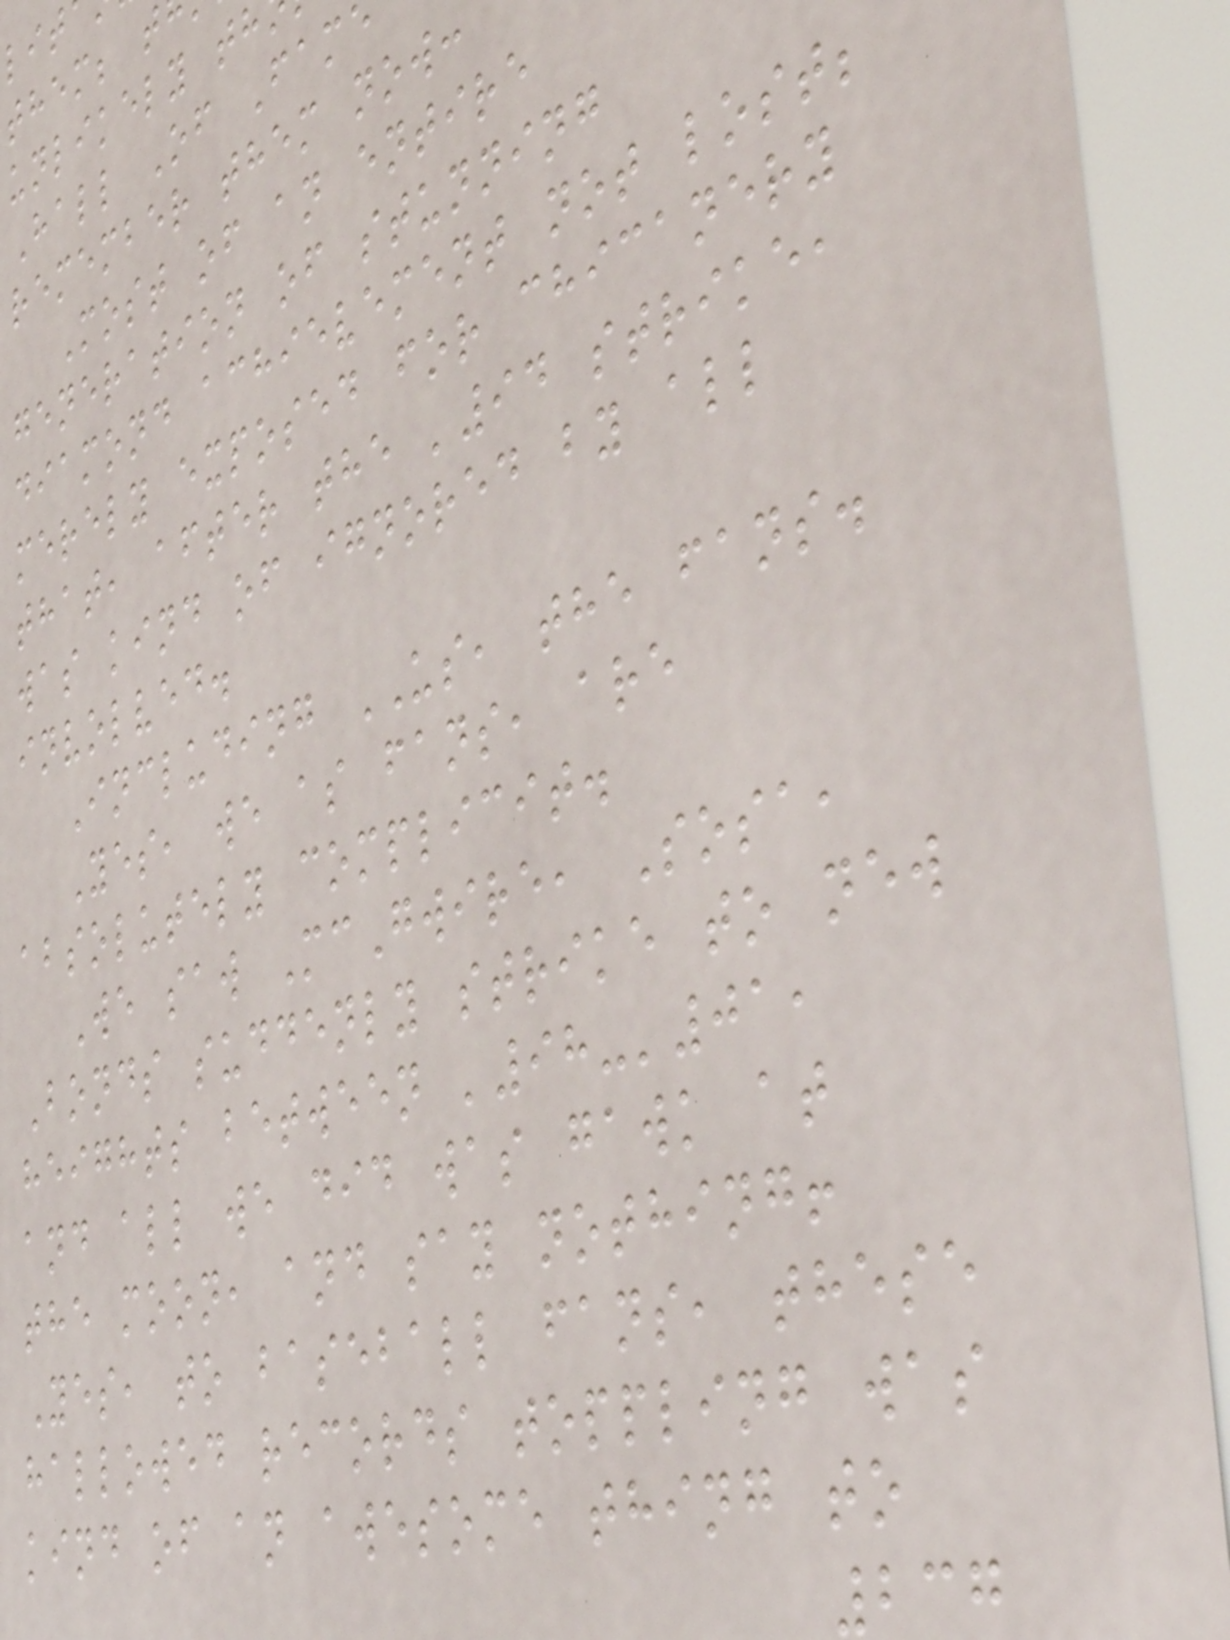unlikely th
Hall Of Fam
remember them now:
Most of an entire
generation of stunning
diamond achievement not lost;
merely exposed for chicanery
that, after the '94 strike,
was kind of ignored by all
involved.
Including US, the fans.
Yes, we as fans, are
absolutely complicit.
We saw McGwire, Sosa,
Bonds suddenly strike to new
heights between '98-'01,
and all we did was gawk at
the moon, and say nothing!
Yes, to baseball fans, these
hallowed records toppling was
kind of an awesome thing to
237
